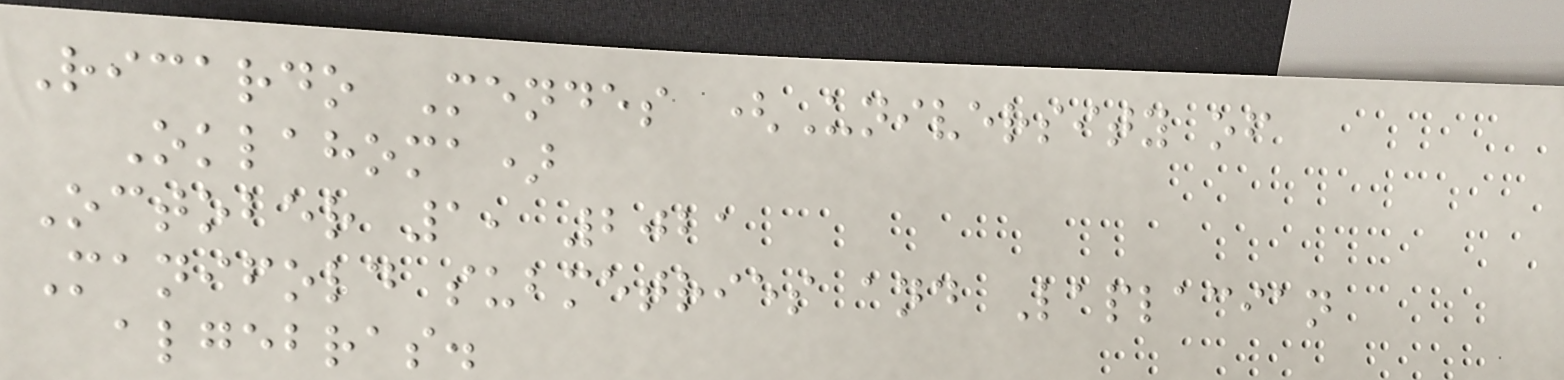Ricardo Mendes (University of
Oklahoma)
October 1, 2021
Manifold submetries and Laplacian
algebras.
